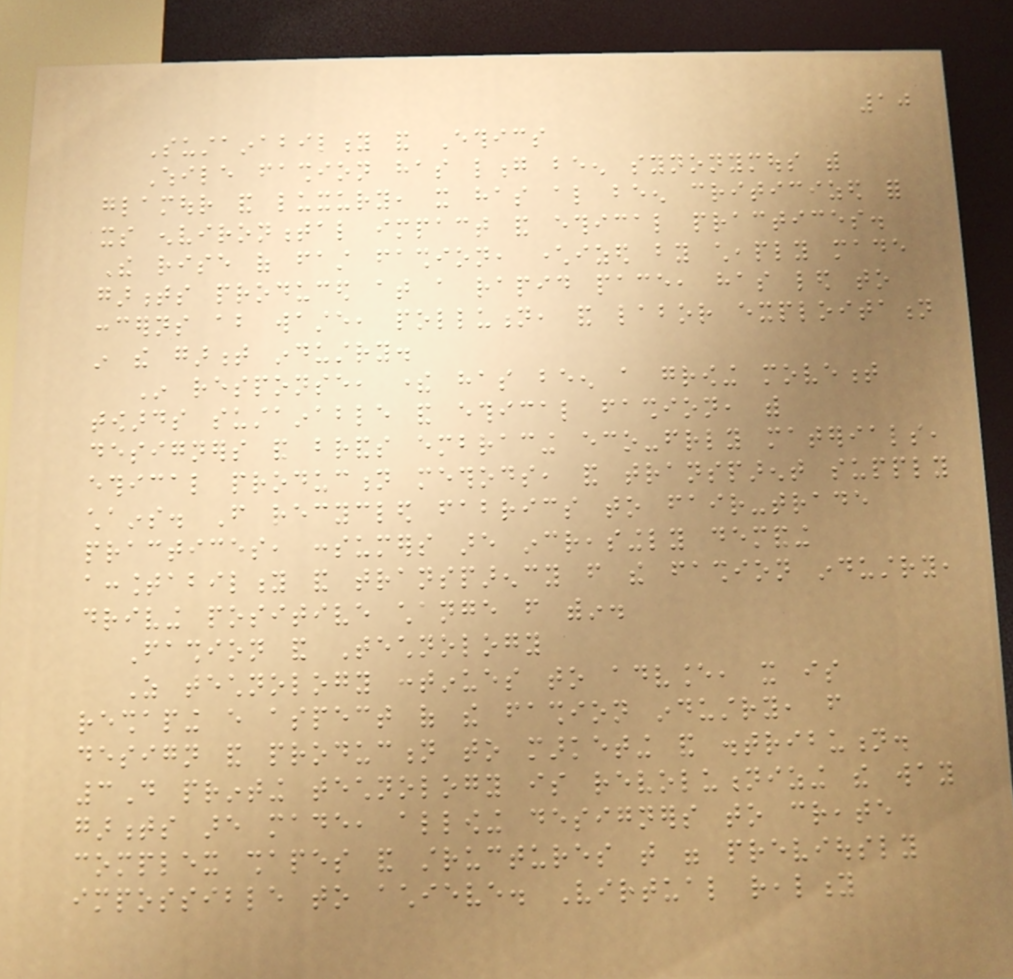10
Sustainability and Ethics
While fashion has long been synonymous with
glamour and luxury, it has also been criticized for
its environmental impact and ethical practices.
The rise of fast fashion, characterized by cheaply made
garments produced at a rapid pace, has led to
concerns about waste, pollution, and labor exploitation
in the garment industry.
In response, there has been a growing movement
towards sustainable and ethical fashion, with
designers and brands embracing eco-friendly materials,
ethical production methods, and transparent supply
chains. From recycled fabrics to fair-trade
practices, consumers are increasingly demanding
accountability and transparency from the fashion industry,
driving positive change from within.
Fashion and Technology
As technology continues to advance, it is
reshaping every aspect of the fashion industry, from
design and production to marketing and distribution.
3D printing technology is revolutionizing the way
garments are made, allowing designers to create
complex shapes and structures that were previously
impossible to achieve. Virtual reality
